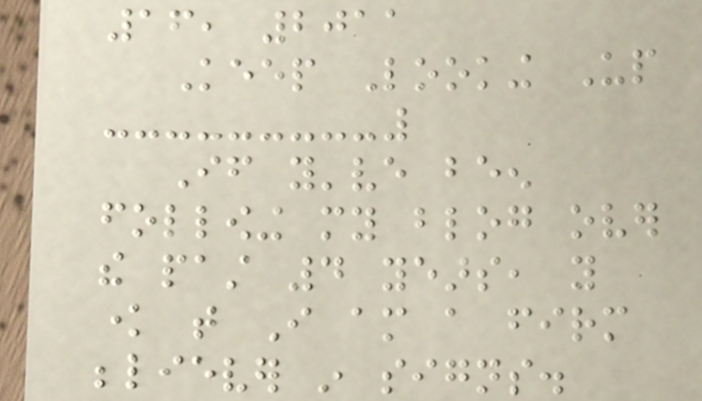16, 2011
Keep Looking Up
If you've been
following my blog over
the past 4 years, you
know that I am a firm
believer in signs.
